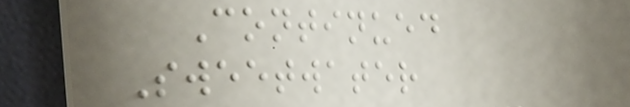Continued
Sweetwater
